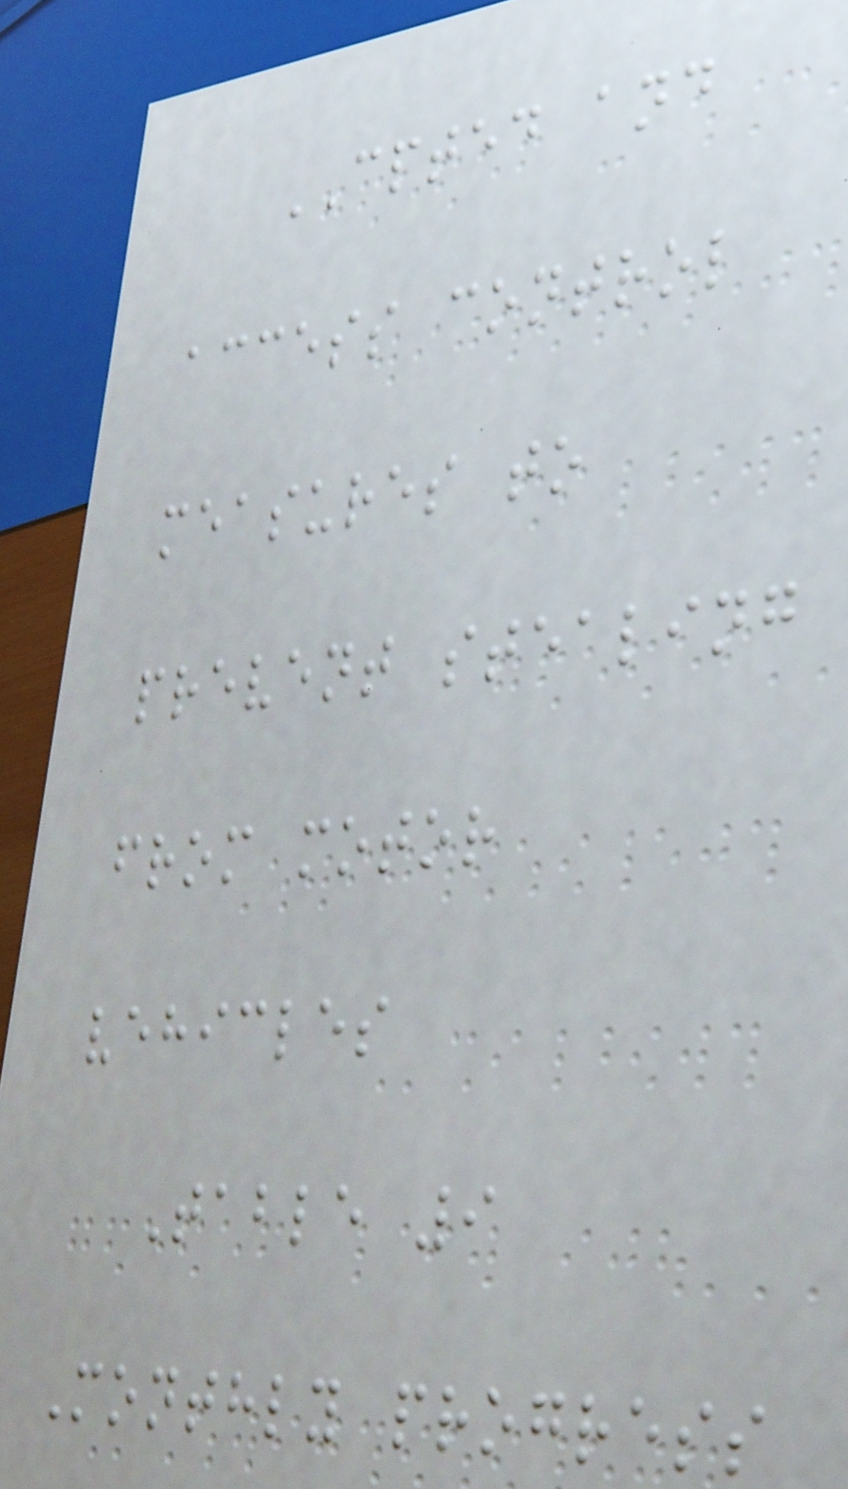CPTED and
access control
measures to
prevent stealing
from motor
vehicles
Table 9
Monthly progress
